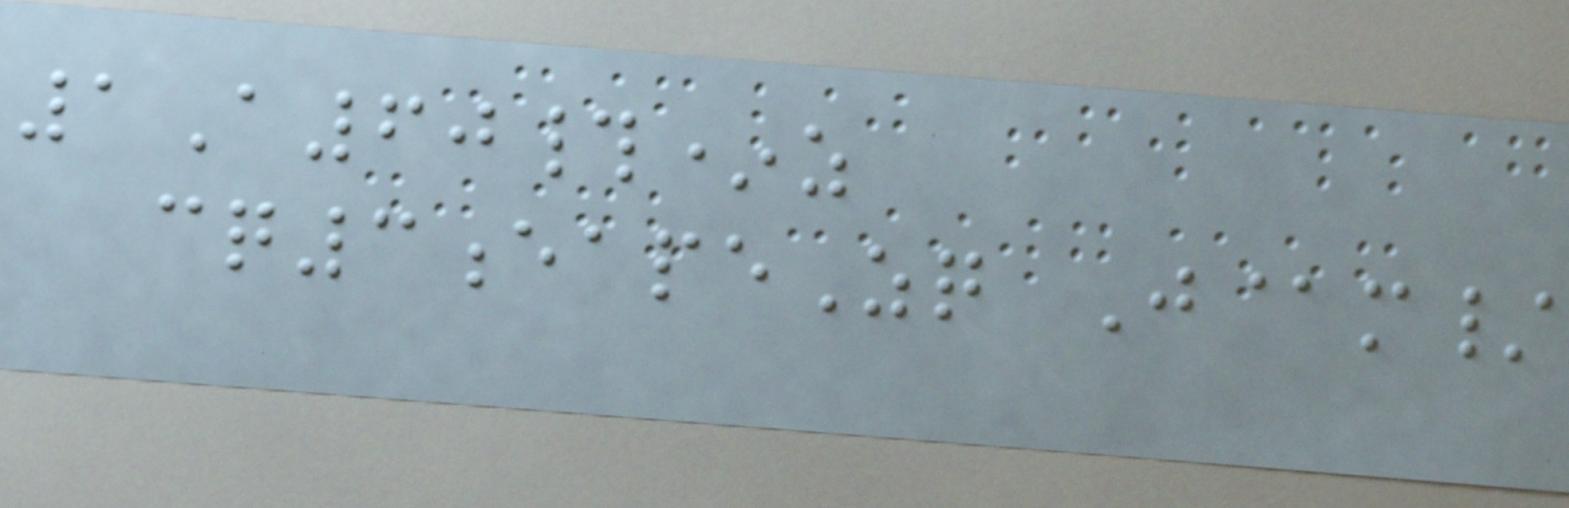1A60#*z
cq3eapeZq J@m/
